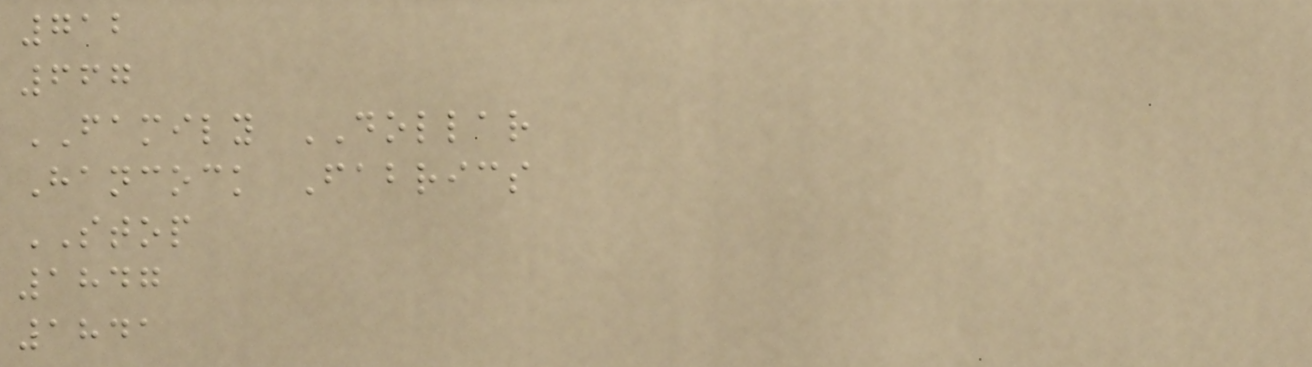712
667
FAMILY DOLLAR
Hancock Fabrics
STOP
1847
1841
